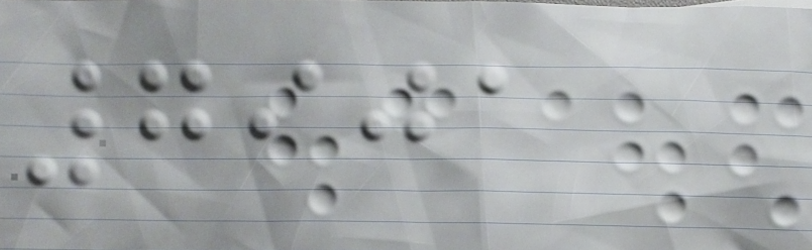7901
